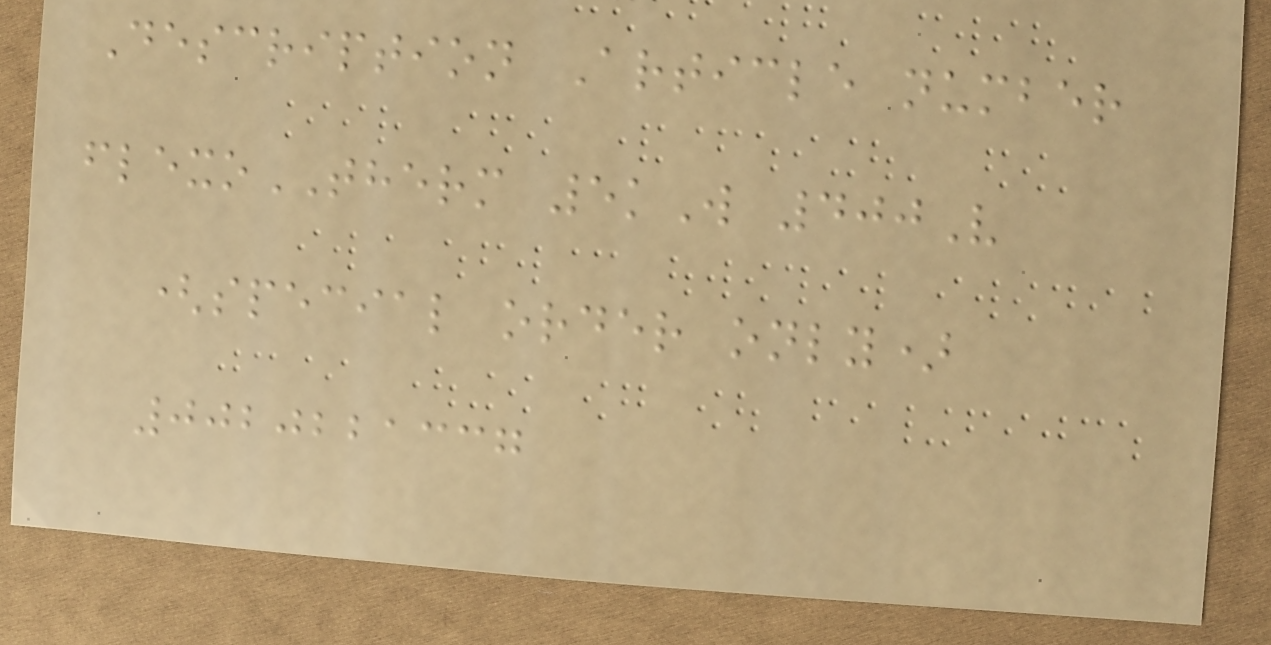Description Article number
flexoTHERM 5kW 400V
(special order only)
0020221337
